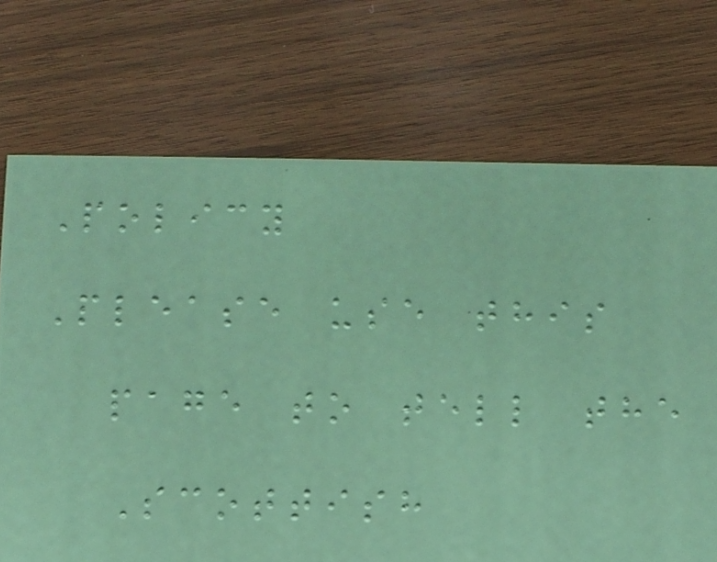Policy
Please use this
page to tell the
Scottish
